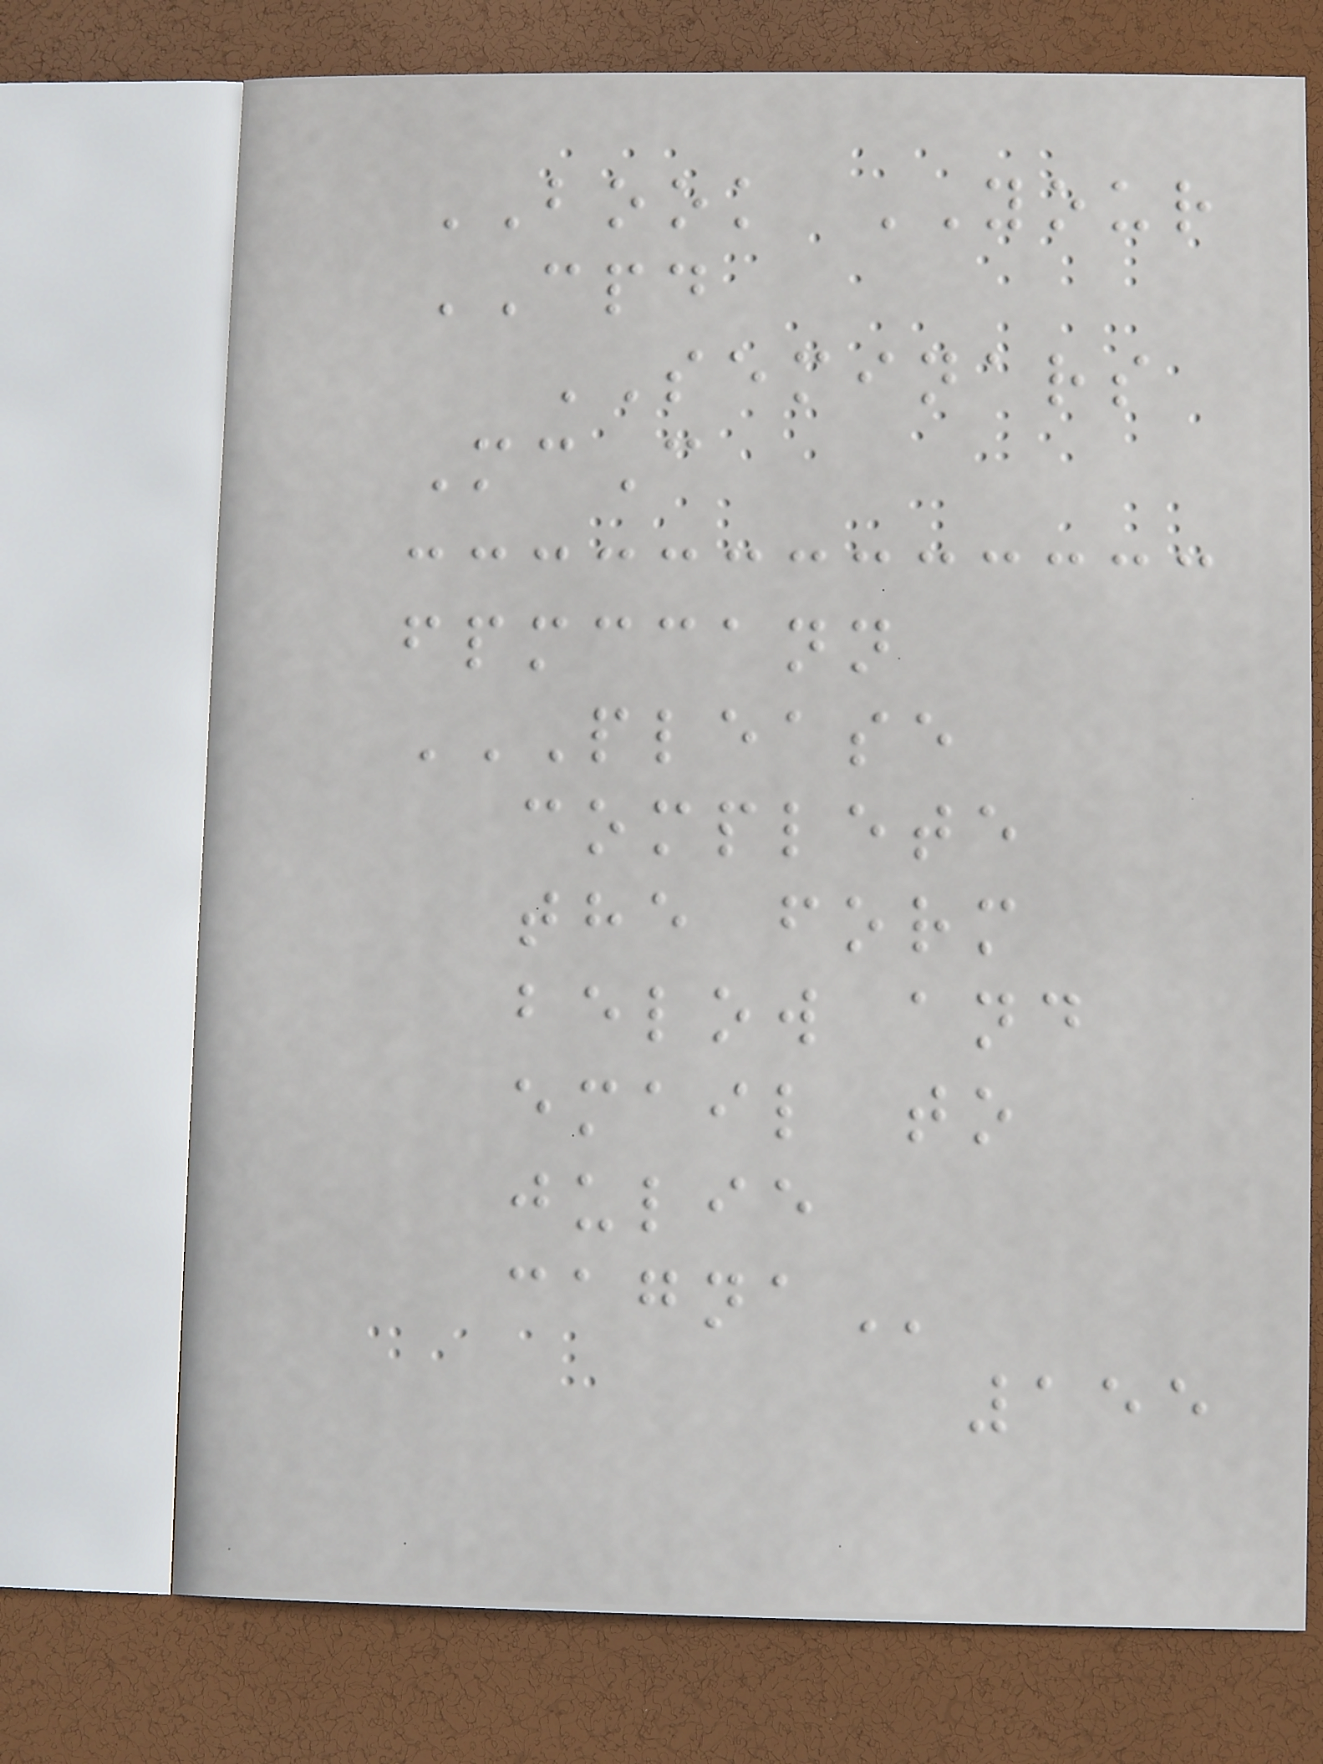BOOK YOUR
CPD
SEMINARS
McC
fpmccann
PLEASE
COMPLETE
THE FORM
BELOW AND
EMAIL TO
JULIE
CAGNA
155
